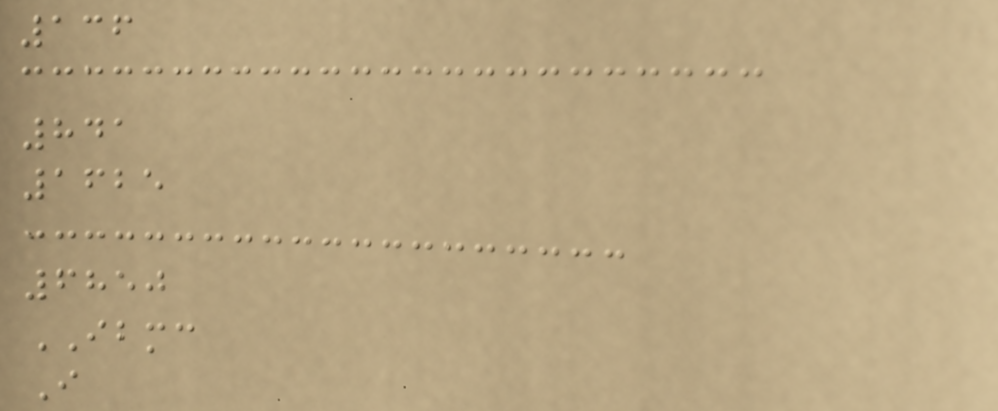136
841
1625
6850
IBMC
I
